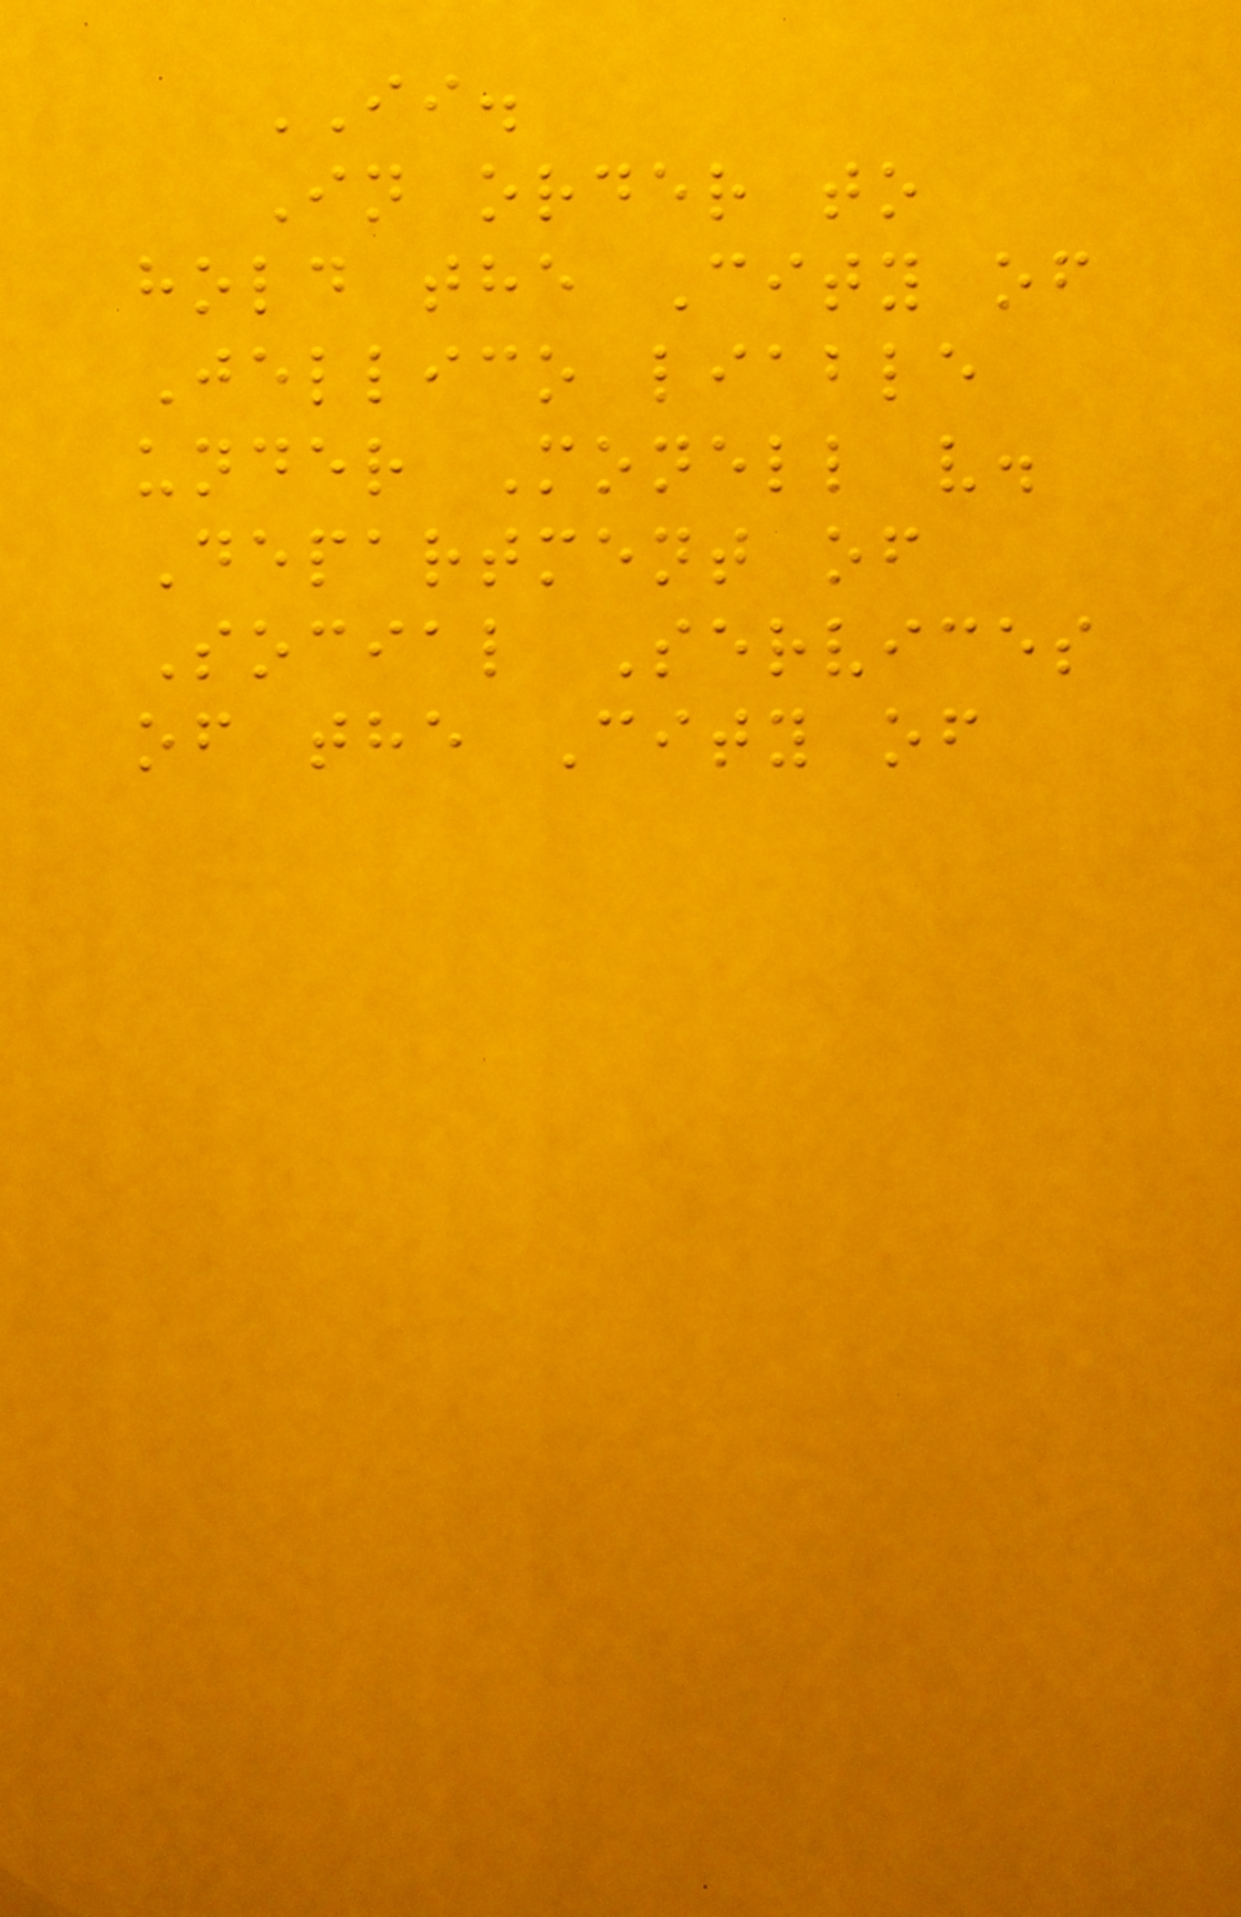II.
In order to
hold the City of
Jellico liable
under Monell v.
Department of
Social Services
of the City of
